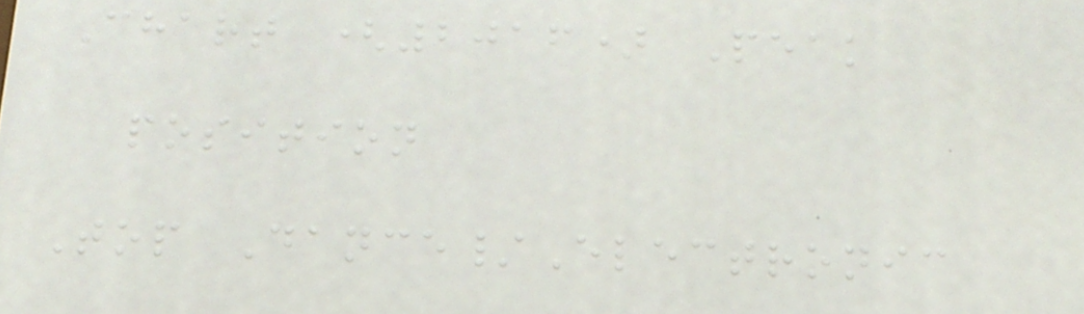Chart (2016) Peak
position
Top Dance/Electronic
